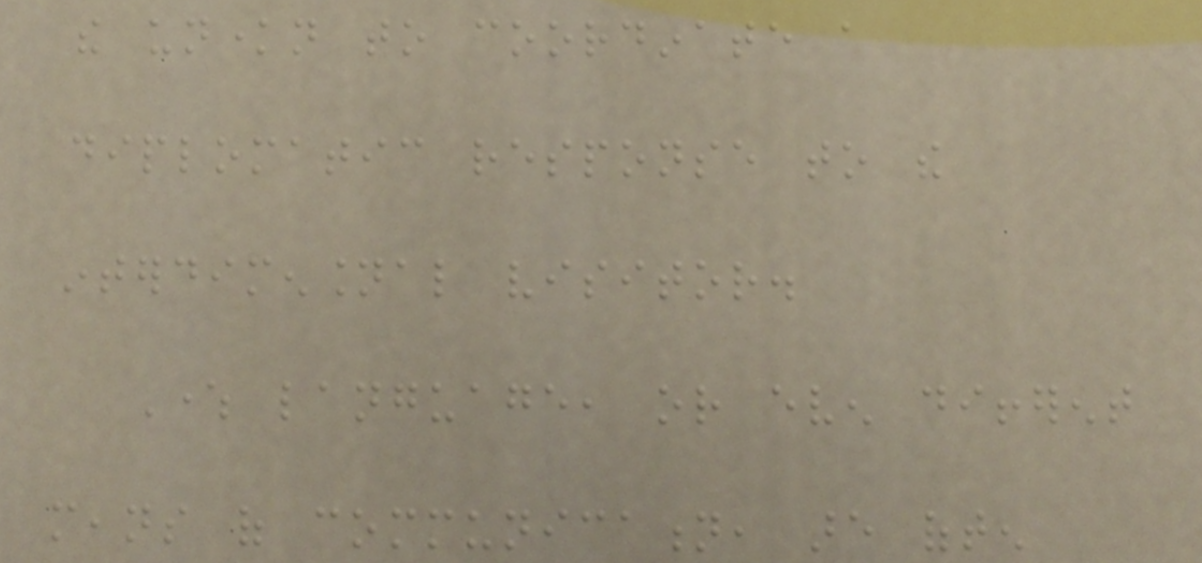the unknown to coordinate a
diplomatic response to the
interdimensional visitor.
Where language, or even different
means of communication, are often
